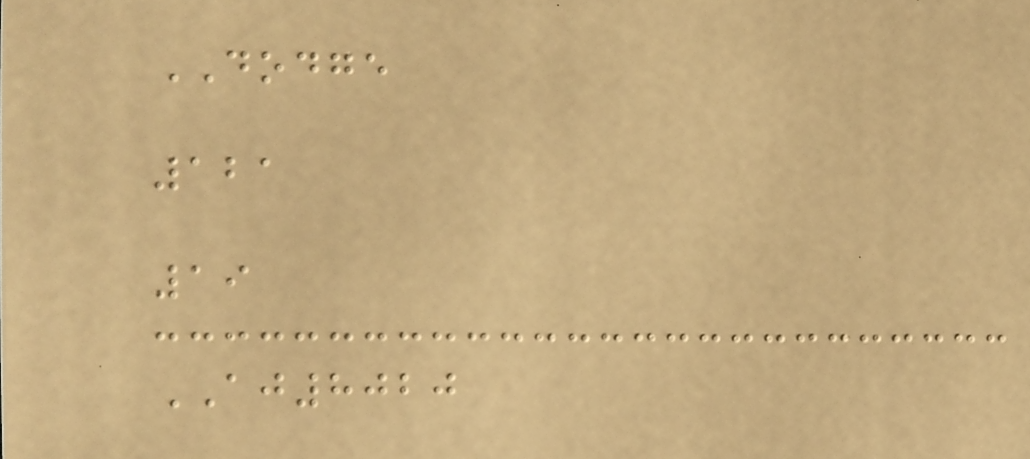DODGE
121
19
AJ8020
